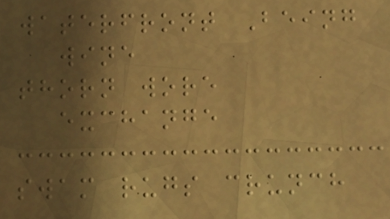waterfront Being
wine
thorn wore
exchange
swam rugs crunch
